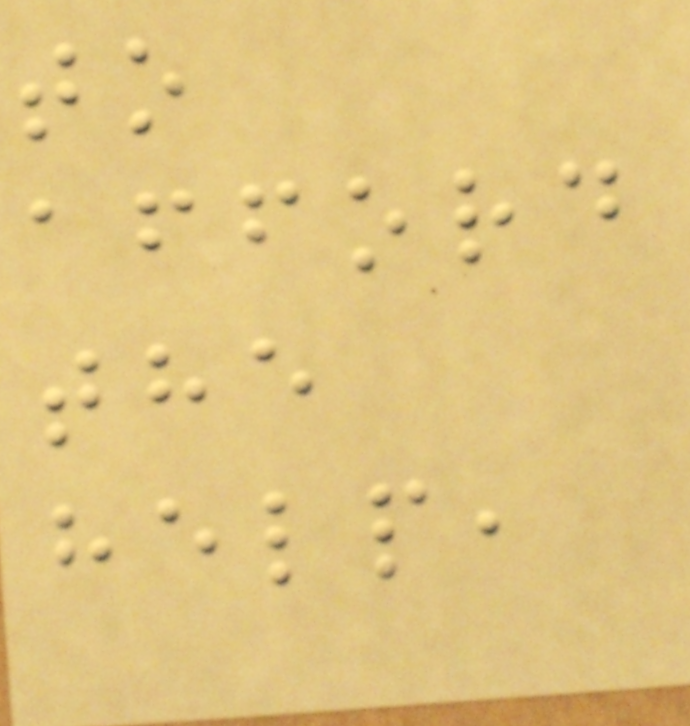to
afford
the
help,
